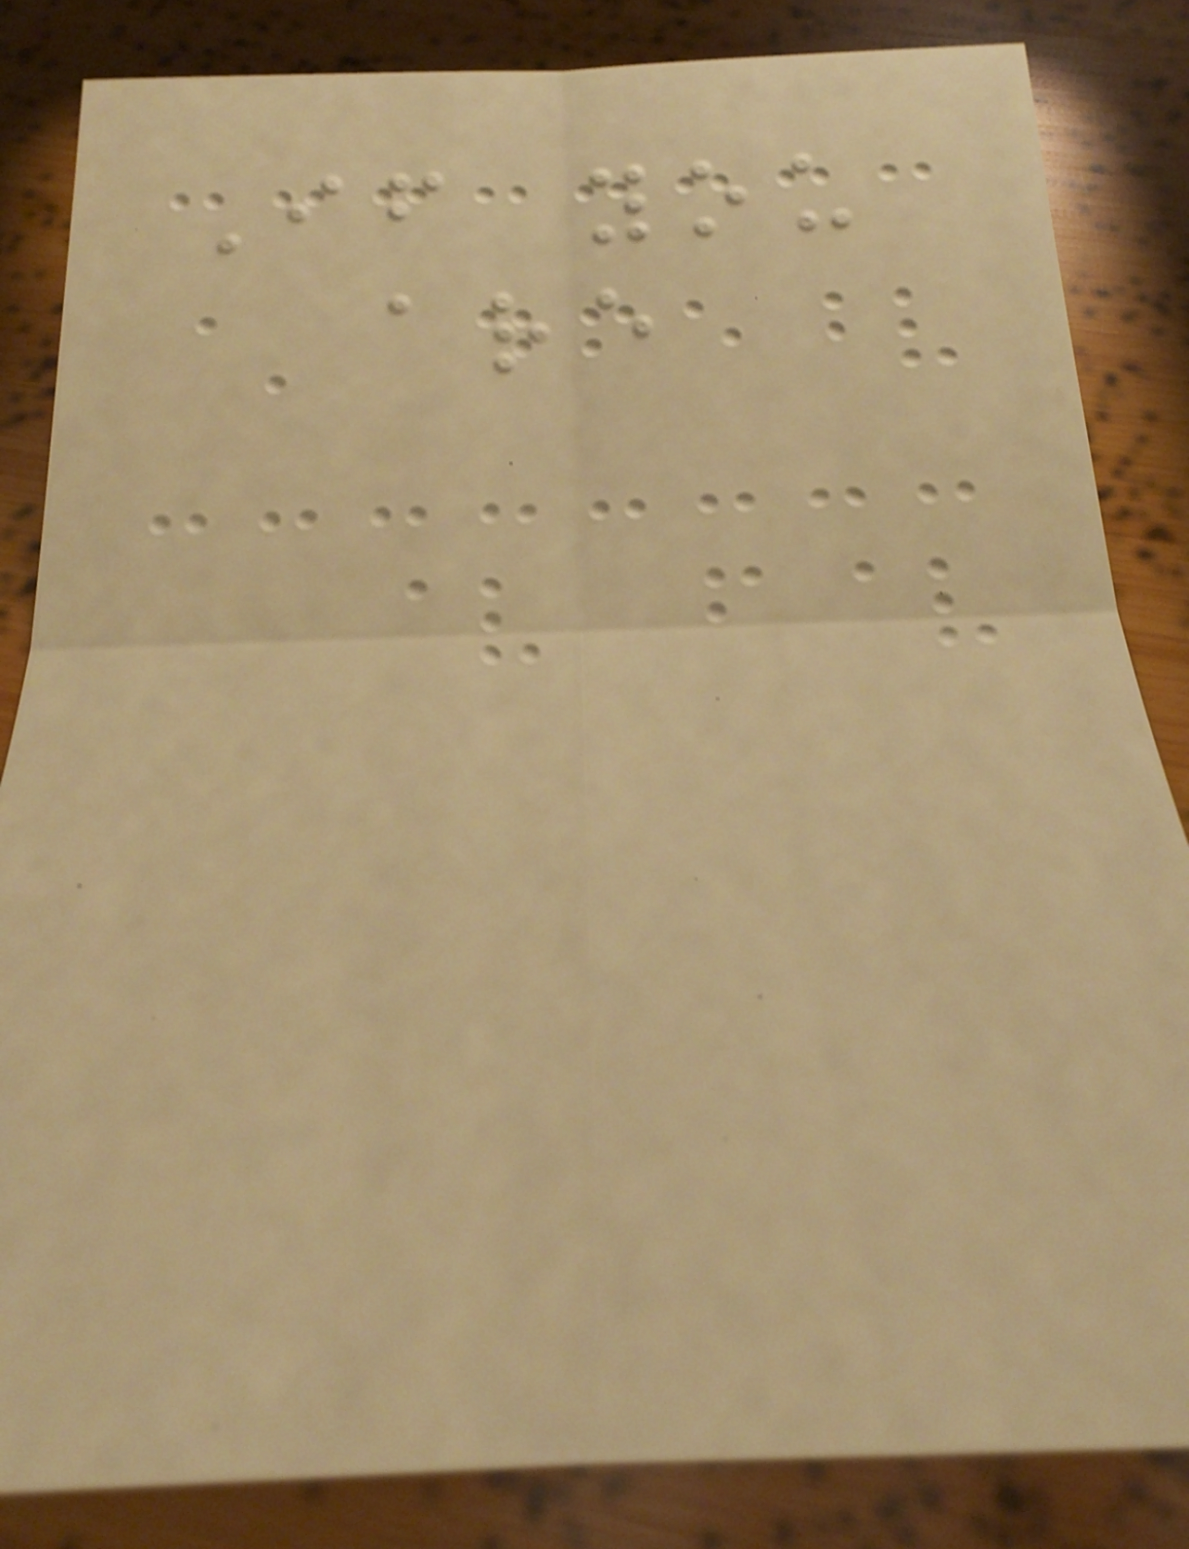If you
are
